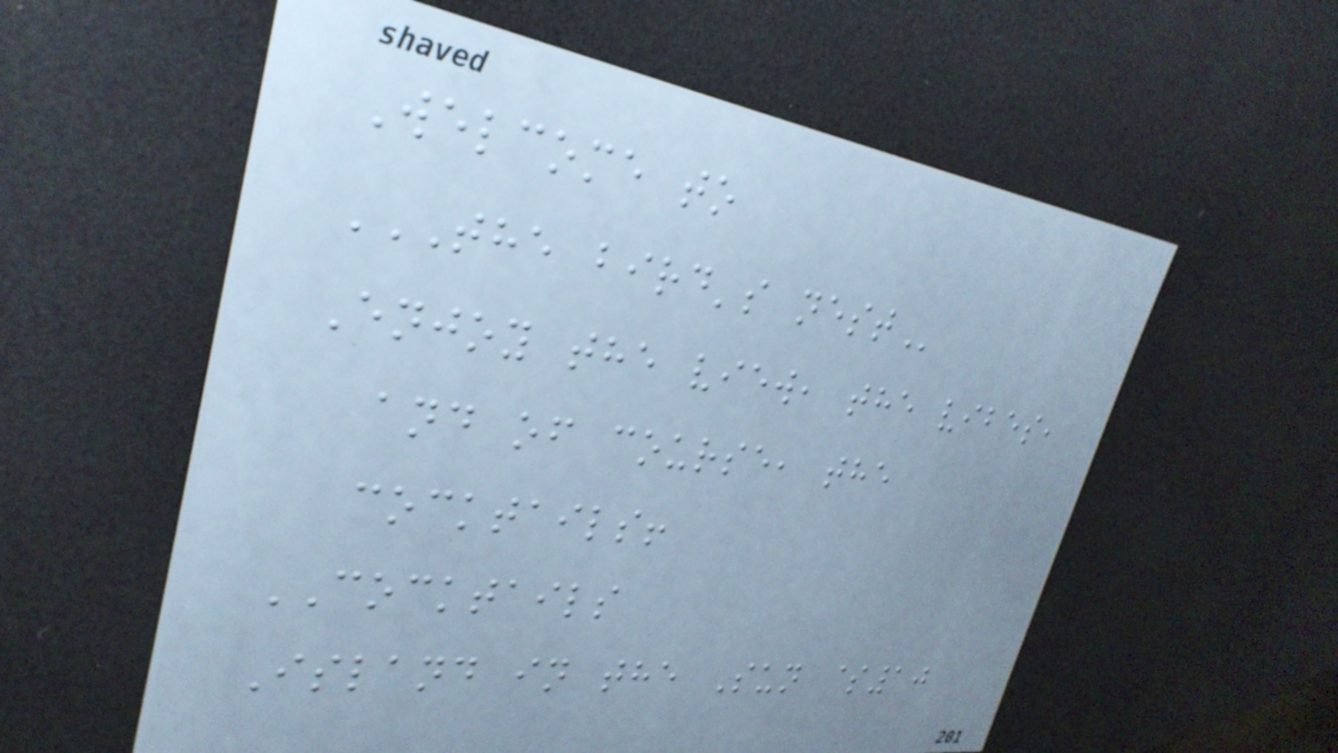Welcome to
THE BIRD'S NEST
Enjoy the view, the vibes,
and of course, the
cocktails!
COCKTAILS
Island in the Sun $10
